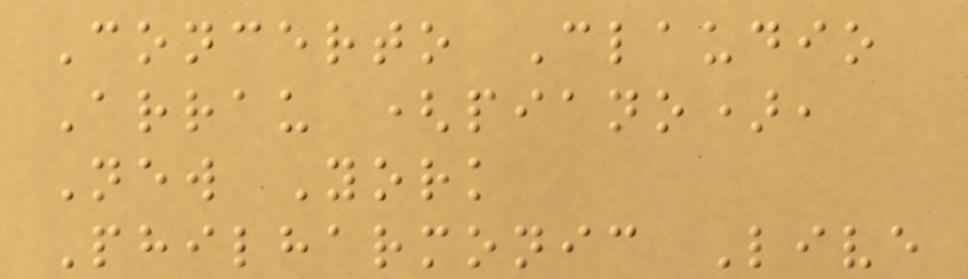Concerto Claudio
Arrau (piano),
New York
Philharmonic Live
